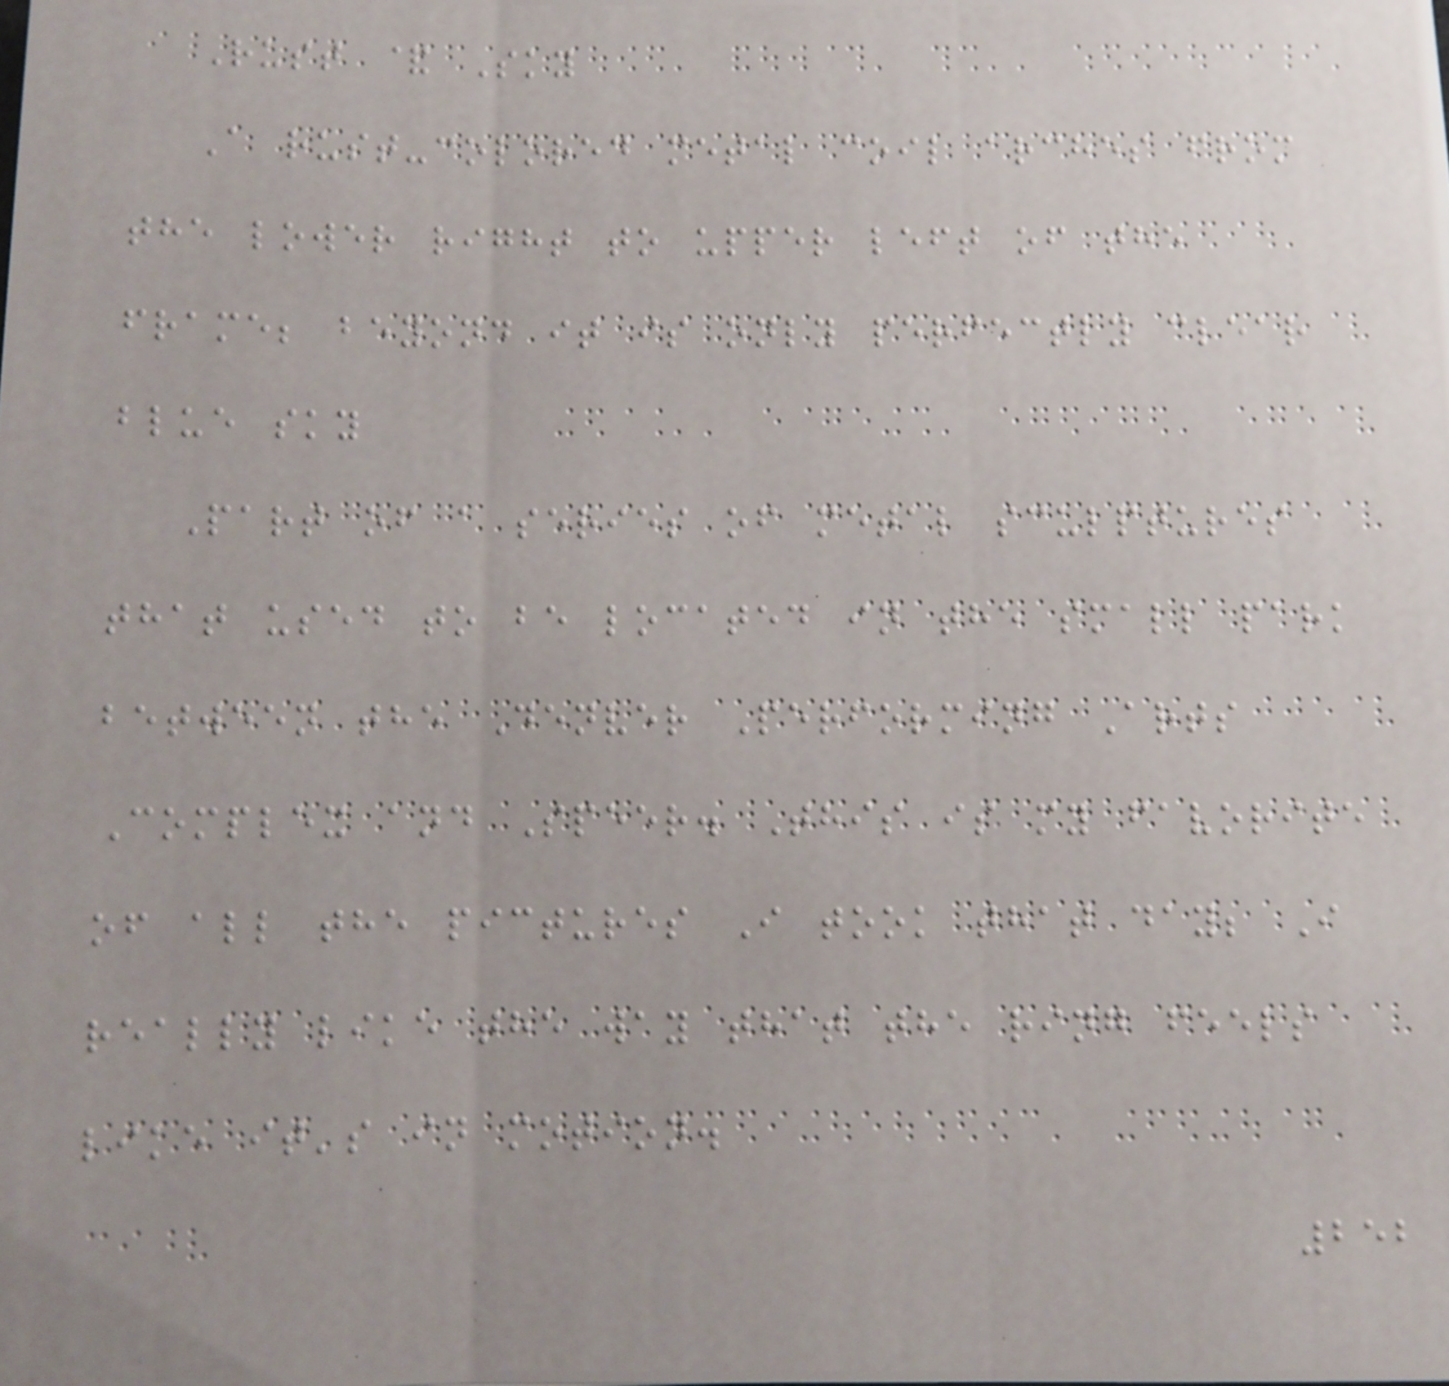Rust & Sky
A rust-colored metal coil arches from
the lower right to upper left of the
frame; beyond it is only perfectly clear
blue sky
Part of a series of metal sculptures
that used to be located in the small park
between the Denver Performing Arts
Complex and Speer. This is my favorite
of all the pictures I took that day; I
really like the way that the ring feels
like it's in motion.
252
